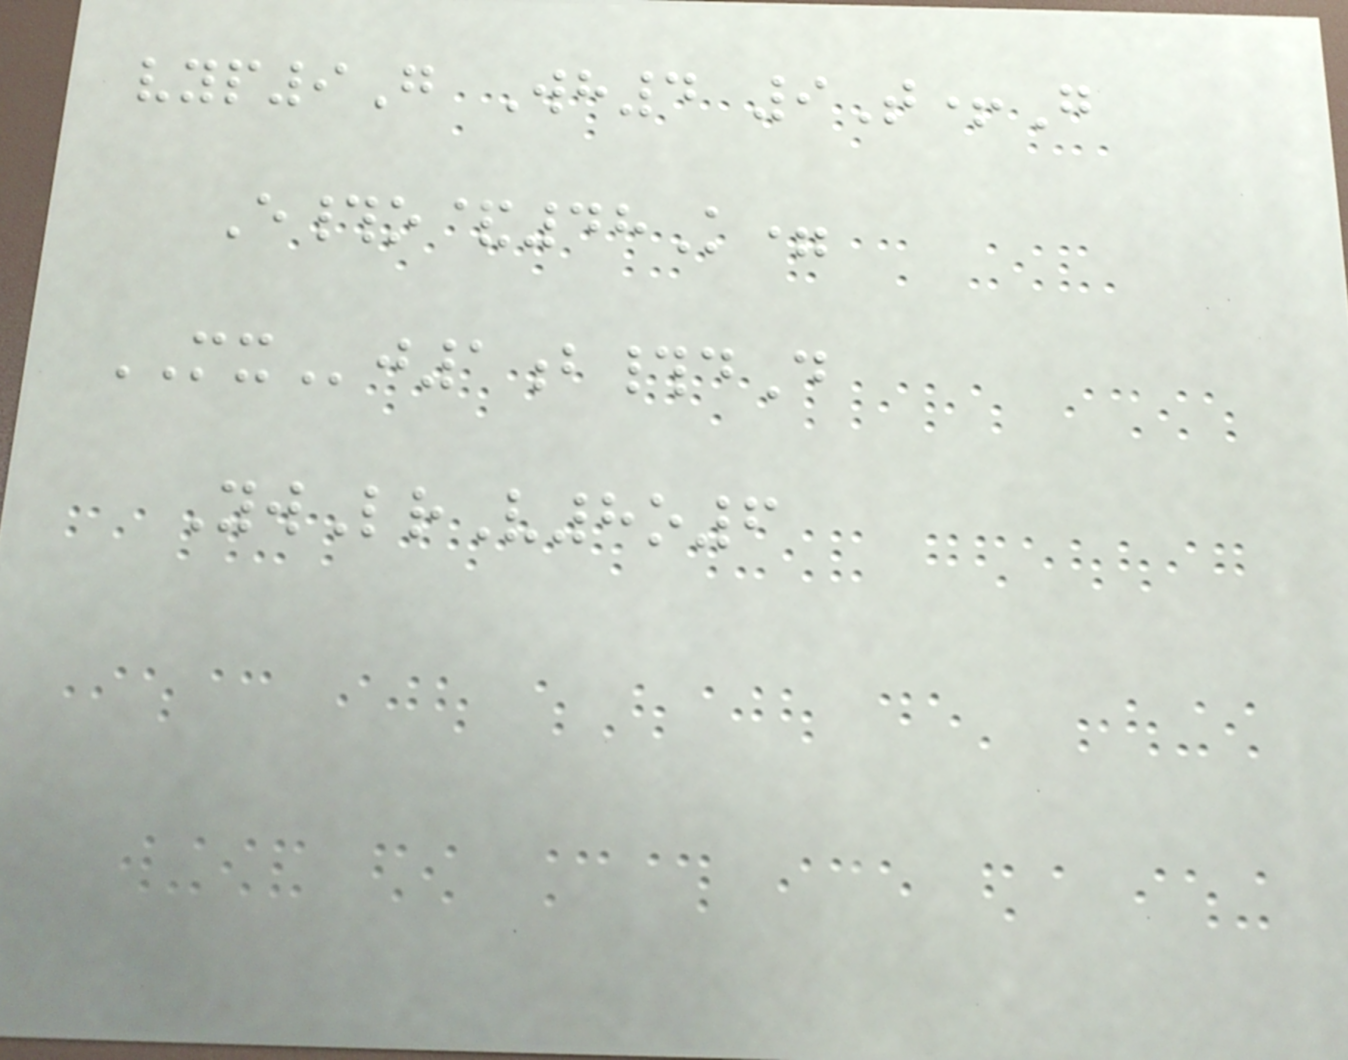vyp9G Wh4 9T+G
E#o&48K=
MXj1b#dD
YwLrV8o6
